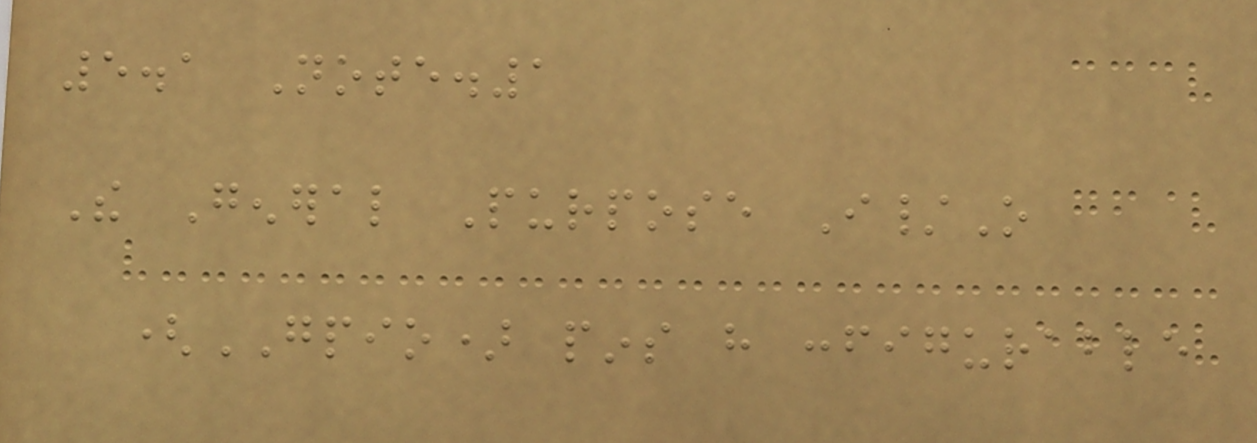5.1 Note.1
The General Purpose I/O
(GPIO) pins have configurable
